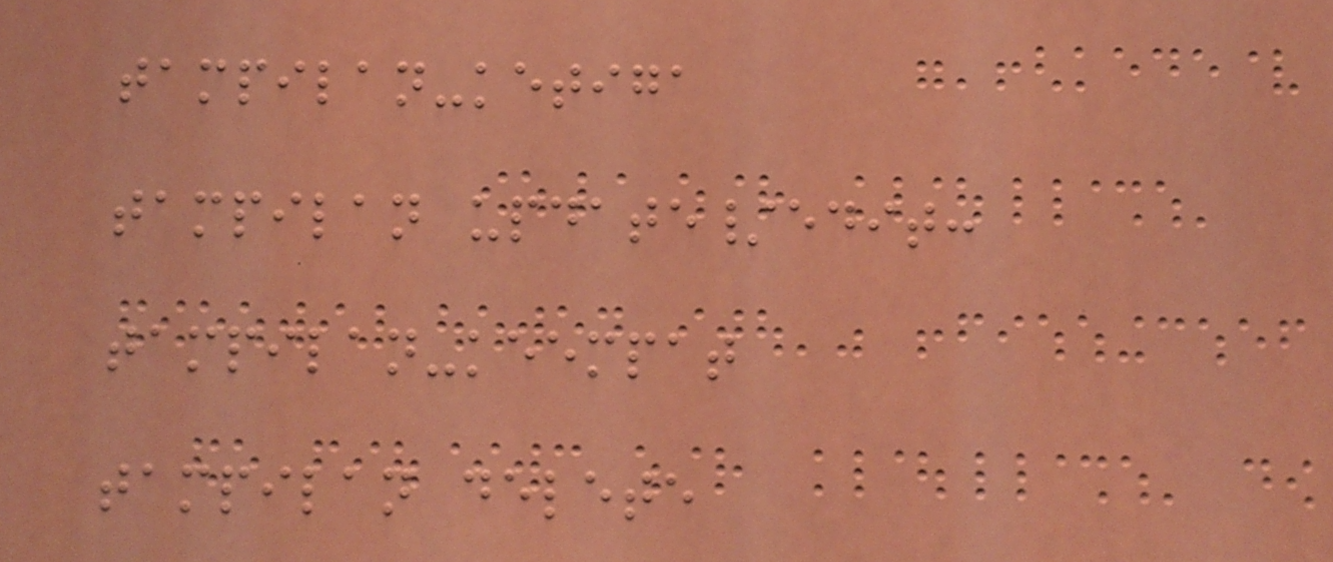tampilan-ketiga
tampilan update/edit:
tampilan-keempat
tampilan delete
